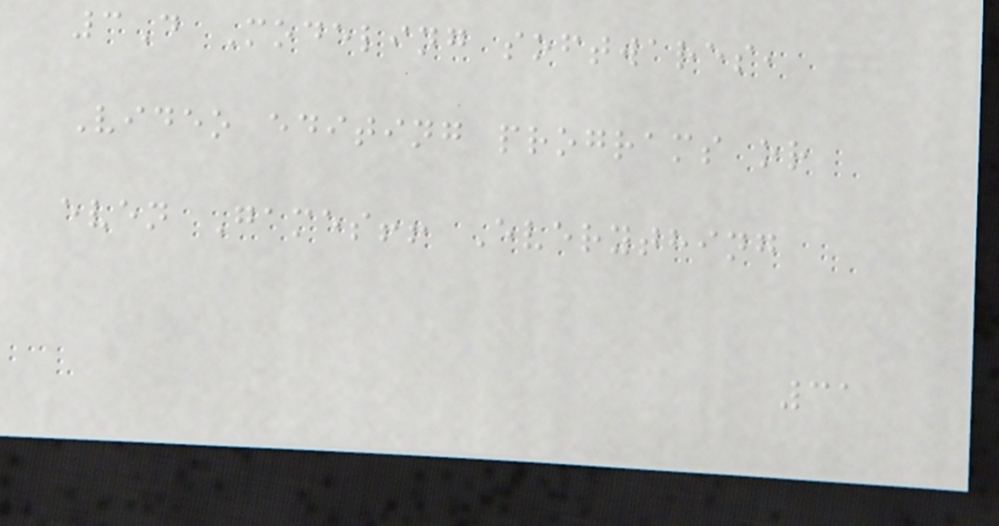3D Modeling softwares,
Video editing programs or
even Games!! Everything
31
